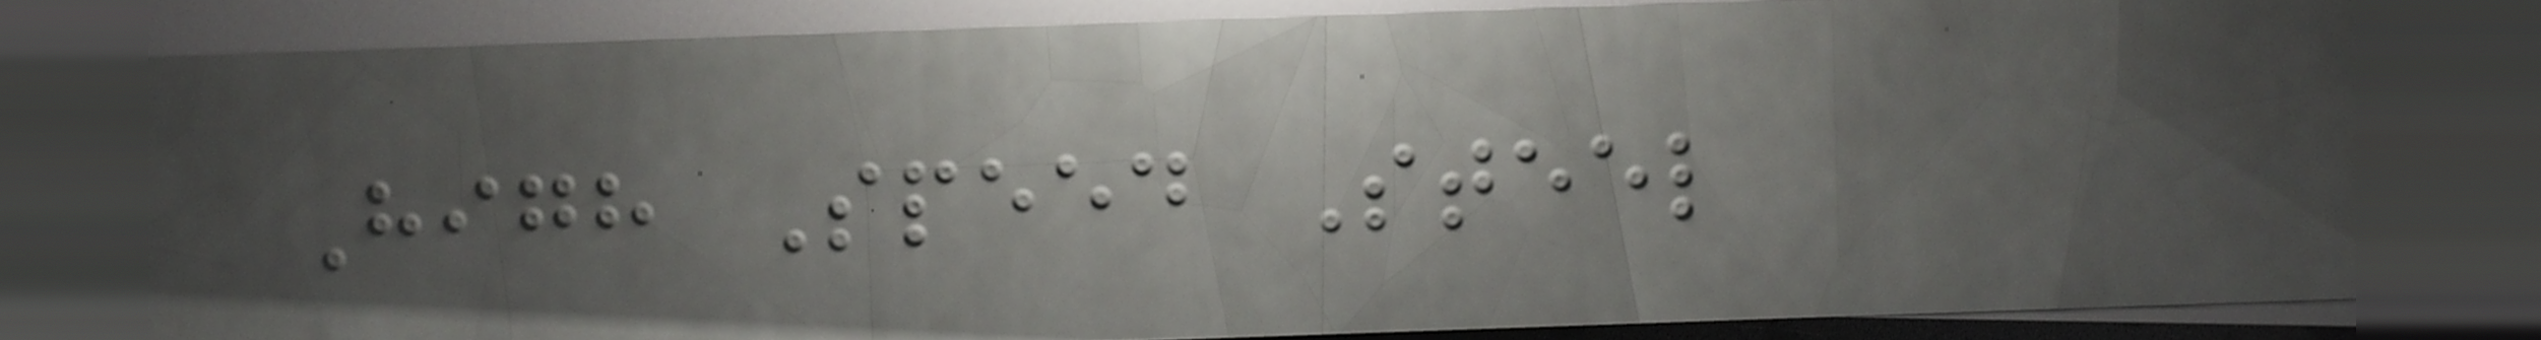High Speed Steel
